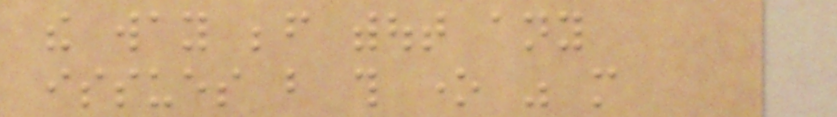the way before without any
issues but this one was more
